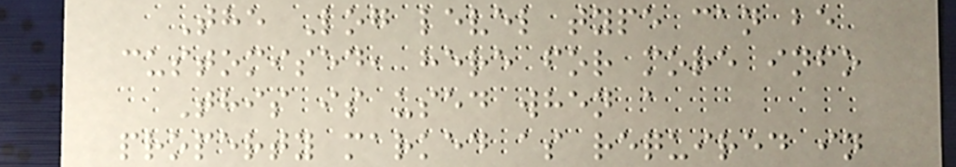The Log level type can be
customised, here for more info
This is used when a
property marked as required in
